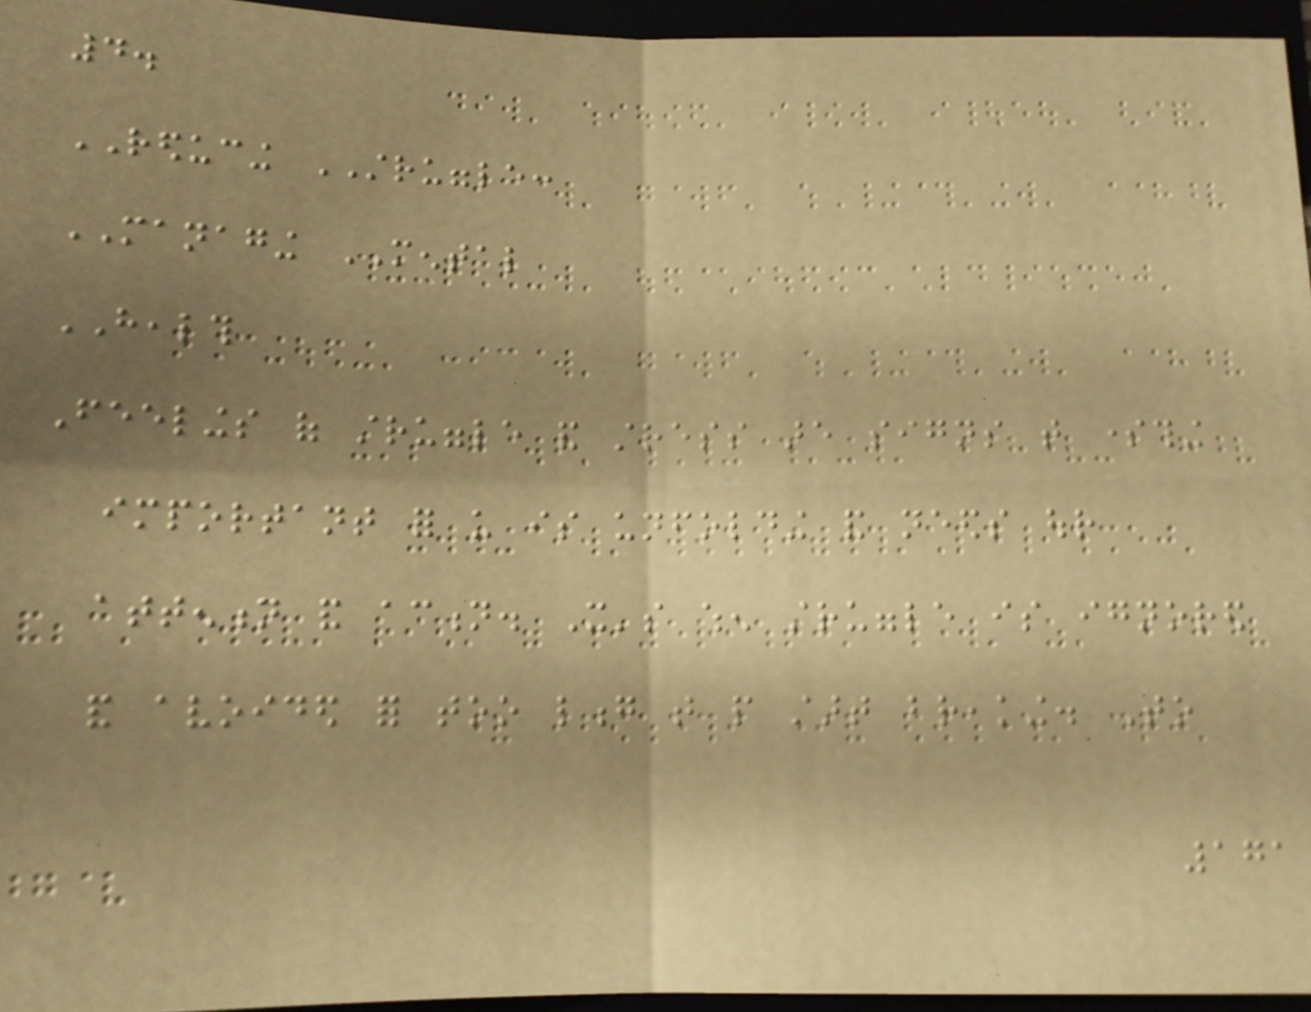4.
REDUCING STRUGGLE:
MANAGING MENTAL
HEALTH
Feelings of struggle and stress are signs that something
important for us is unfolding and needs our
attention and action. It's when struggle is ignored
and avoided for too long that people start breaking. To
171
